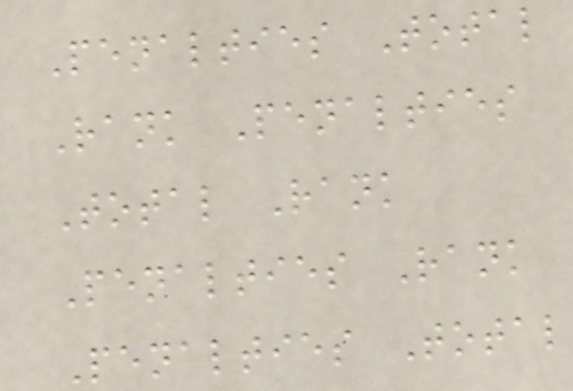Penalties Total
Rank Penalties
Total Rank
Penalties Rank
Penalties Total
